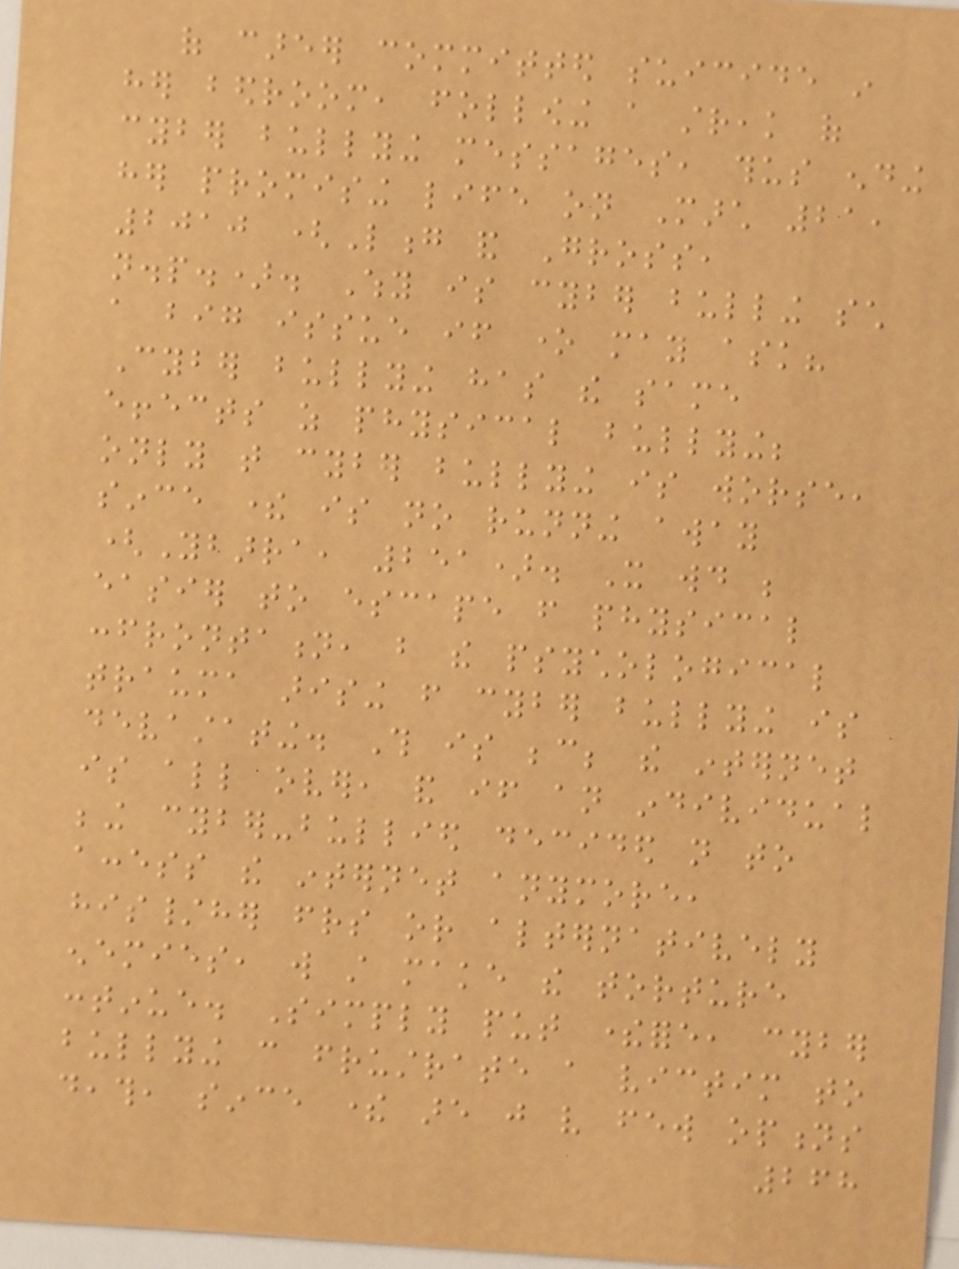of career committed suicide in
her bedroom, following a streak of
cyber bullying messages, thus ending
her promising life on March 21,
2010 (Long and Gross,
n.p.). Why is cyber bulling such
a big issue if one may ask?
Cyber bullying has the same
effects as physical bullying;
only that cyber bullying is worse,
since there is no running away
(Ybarra, 251). It would be
easier to escape from physical
confrontation, but the psychological
trauma arising from cyber bullying is
devastating. This is because; the internet
is all over, and if an individual
being cyber-bullied decided not to
access the internet anymore,
his/her friends or alternatively
enemies, will still make the torture
continue. Simply put therefore, cyber
bullying can frustrate a victim to
death, since there are just very few options
268
